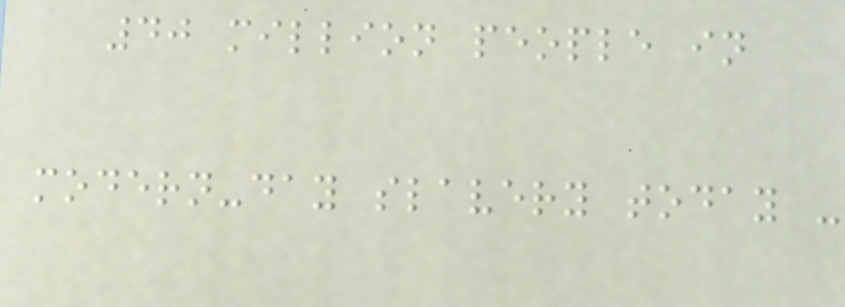40 million people in
modern-day slavery today -
